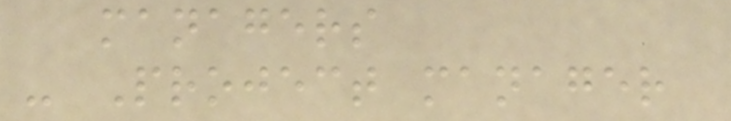managers
- Project manager
